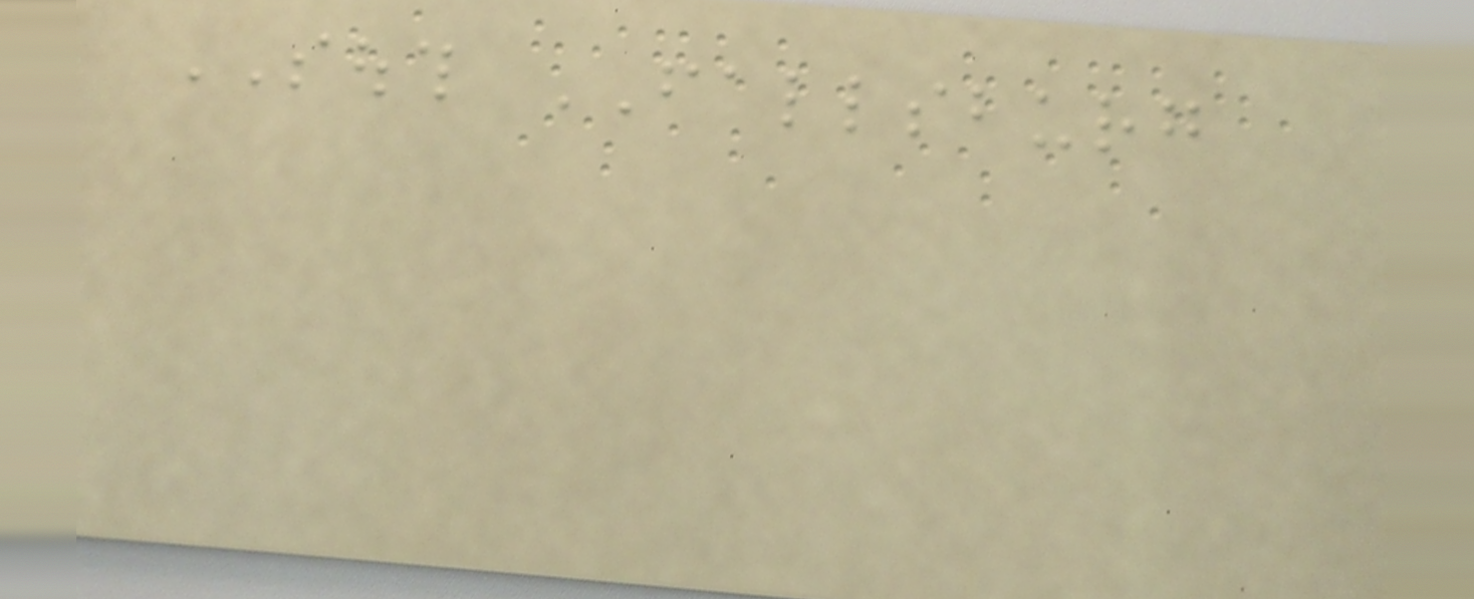SOUTH FALLSBURG
